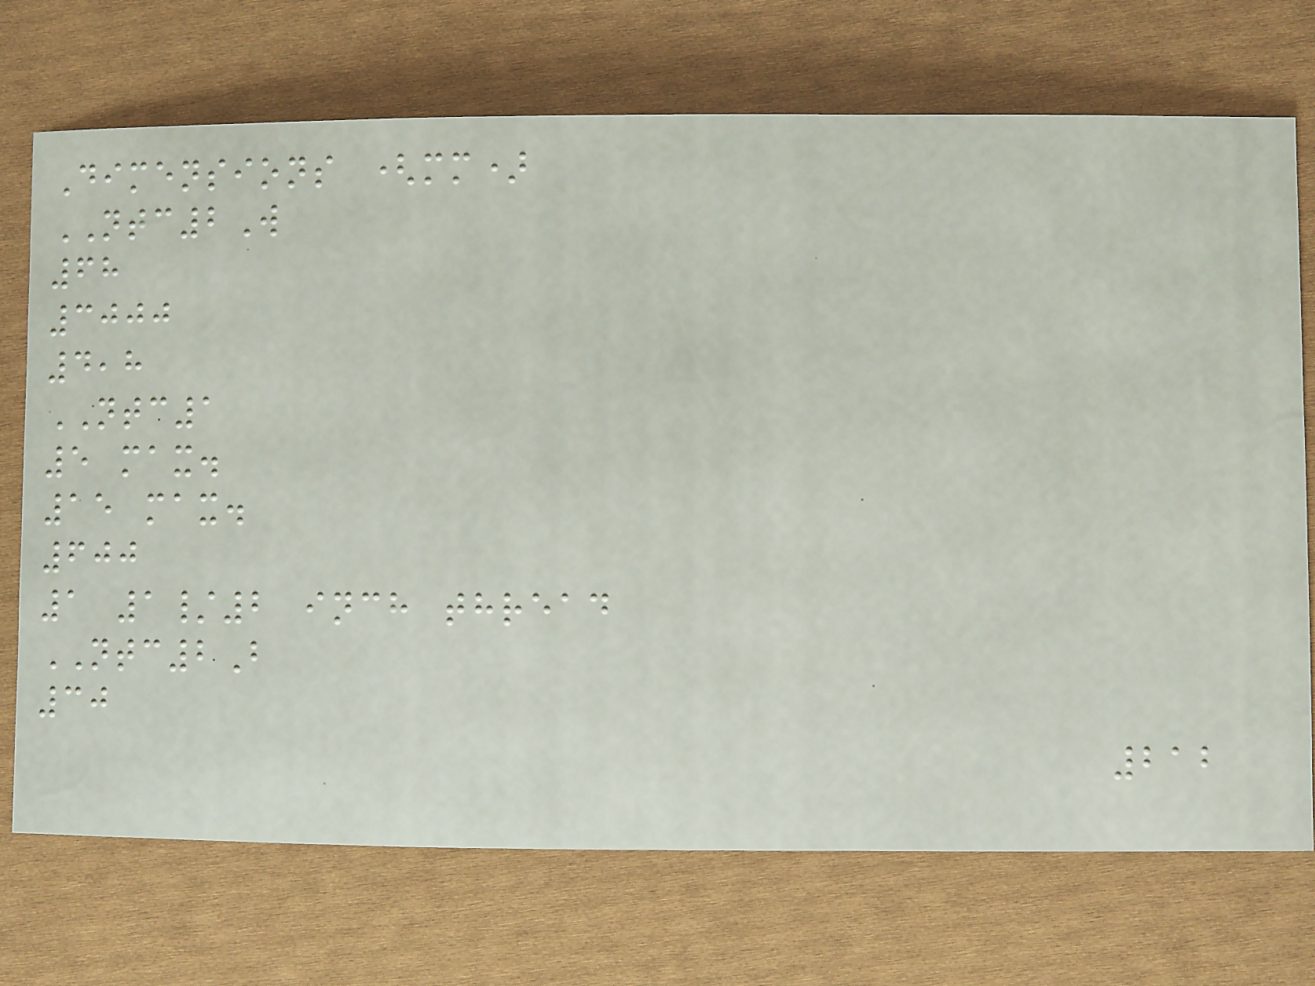Dimensions (mm)
NTC2W
68
3000
4,8
NTC1
5 max.
15 max.
600
1 1/2 inch thread
NTC2B
30
212
